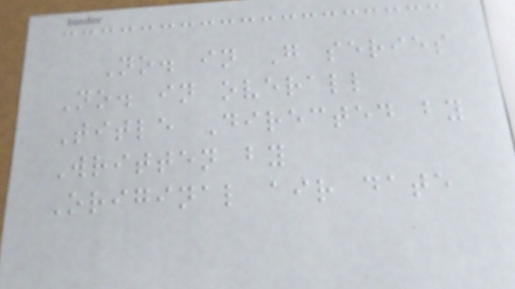No. in G series
No. in overall
Title Directed by
Written by
Original air date
